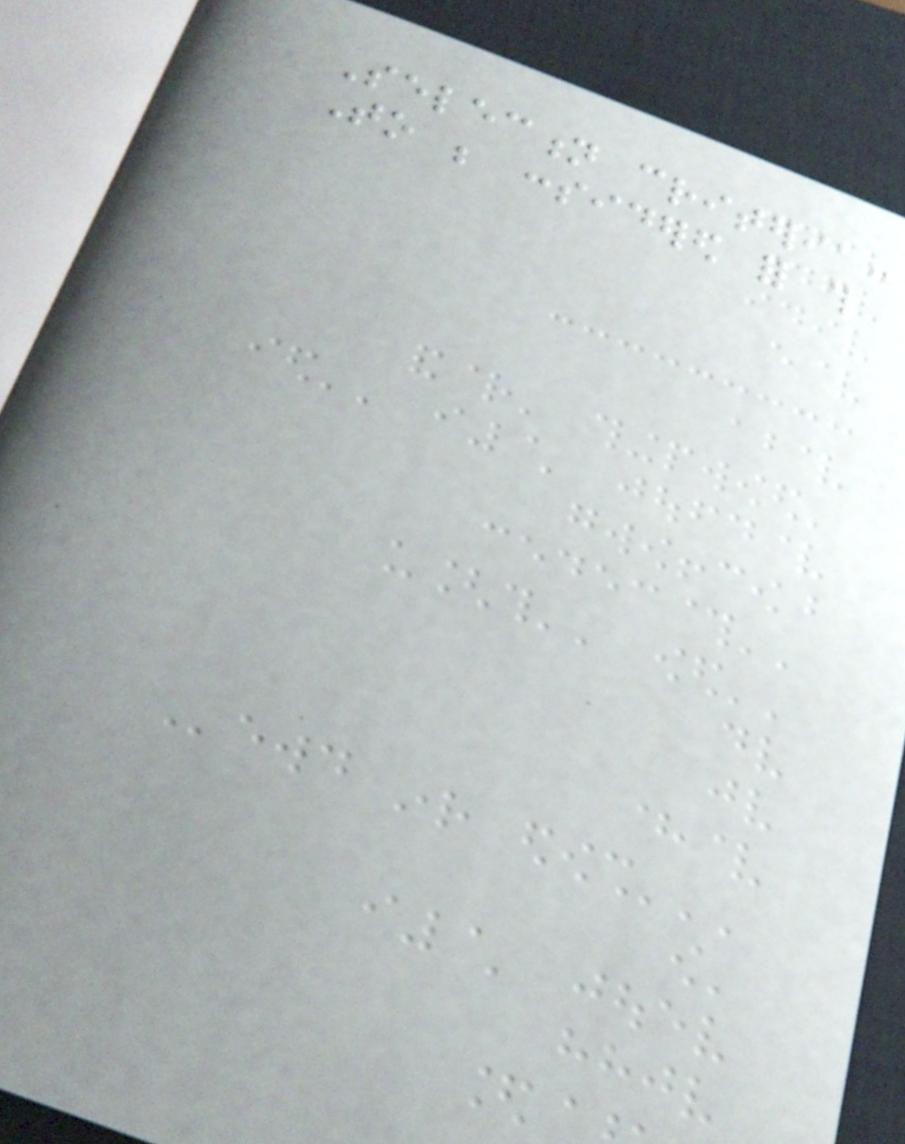Selection criteria:
To be considered for this
